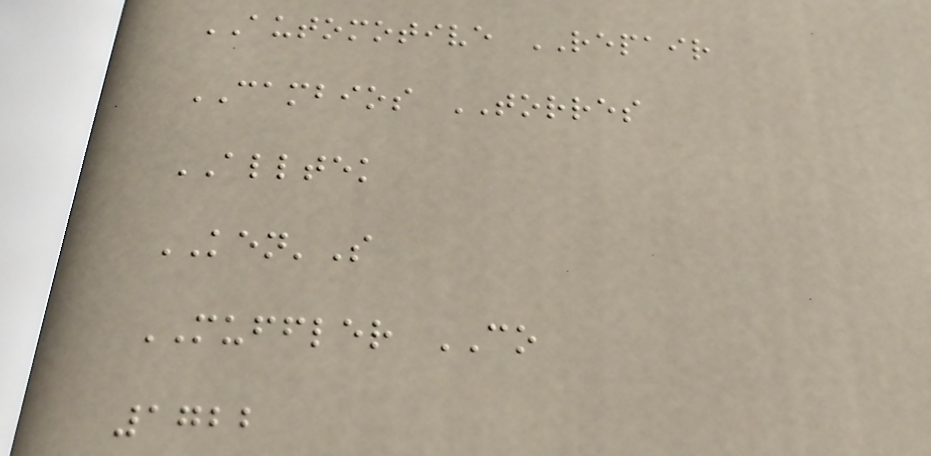AUTOMOTIVE REPAIR
CAMBIOS TORRES
ALLTEK
KEN'S
MUFFLER CO
1722
